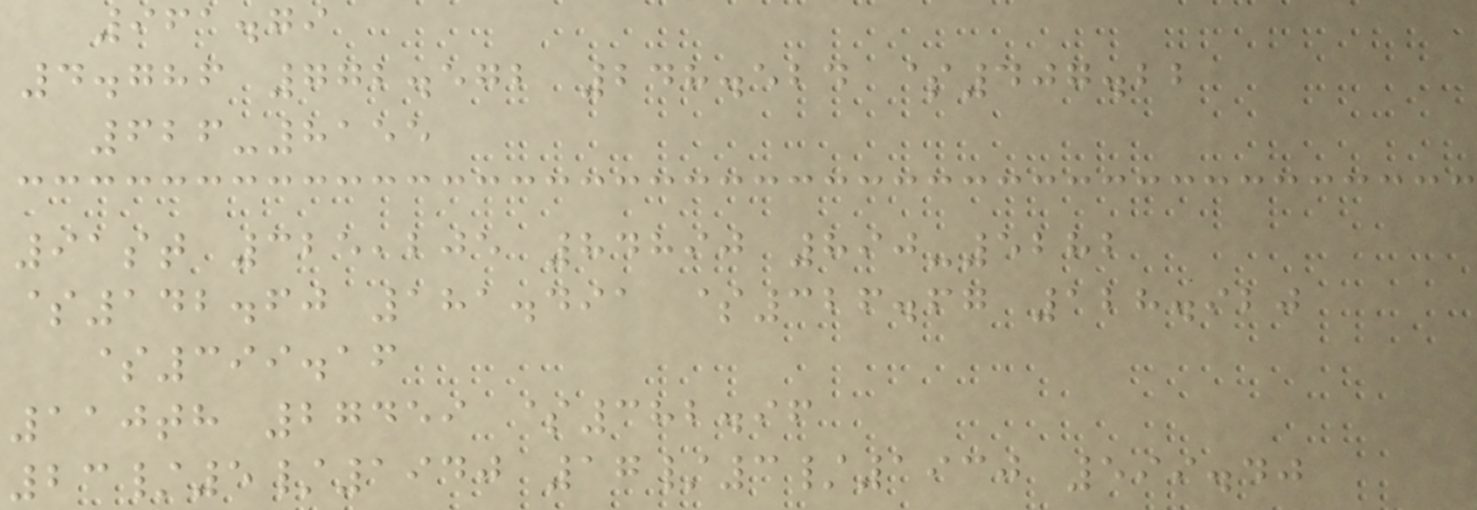961.79
4.786 772.572 248.524 $407.22
626-8155
91st 325,205 84890 890-5282
$142.60 181.491 $326.67 128.920
$399.16
110th 27459 $382.96
23/5/1940 17/3/1930 599.40
